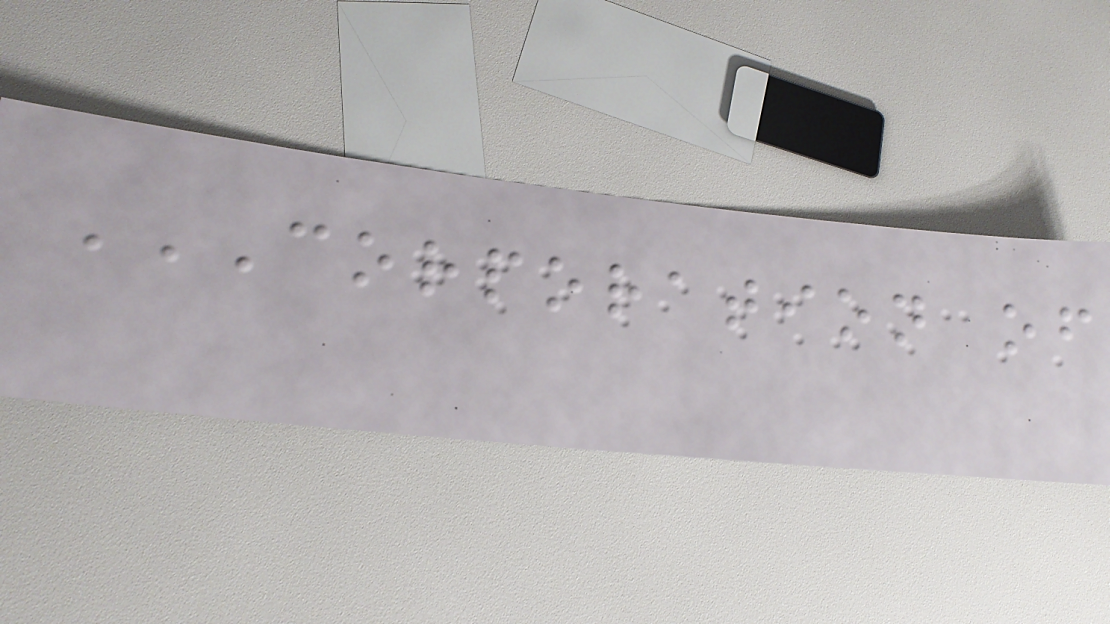CORPORATION OF
